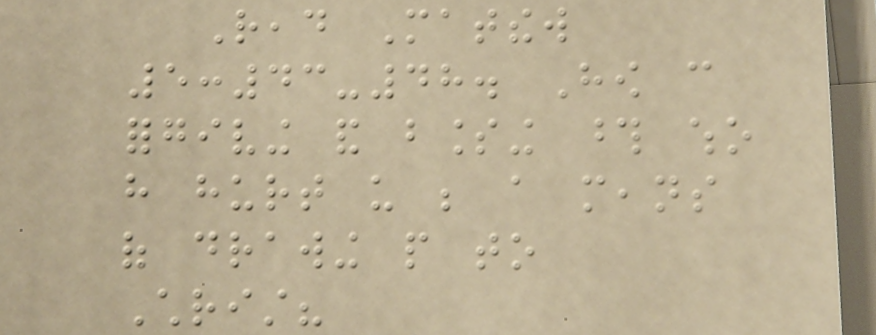Read Matthew
5:43-48. How can
forgiving and blessing those who
have hurt us be a means
of drawing people to
Christ?
